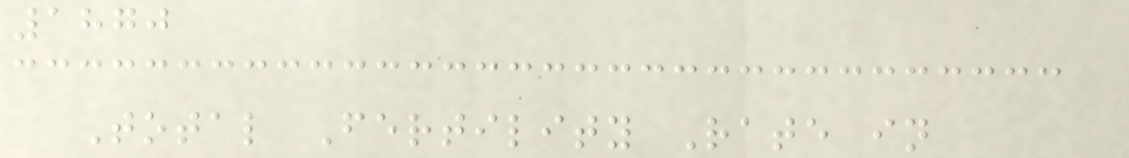1870
Total Fertility Rate in
